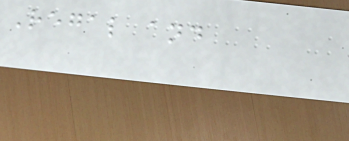Regal and
